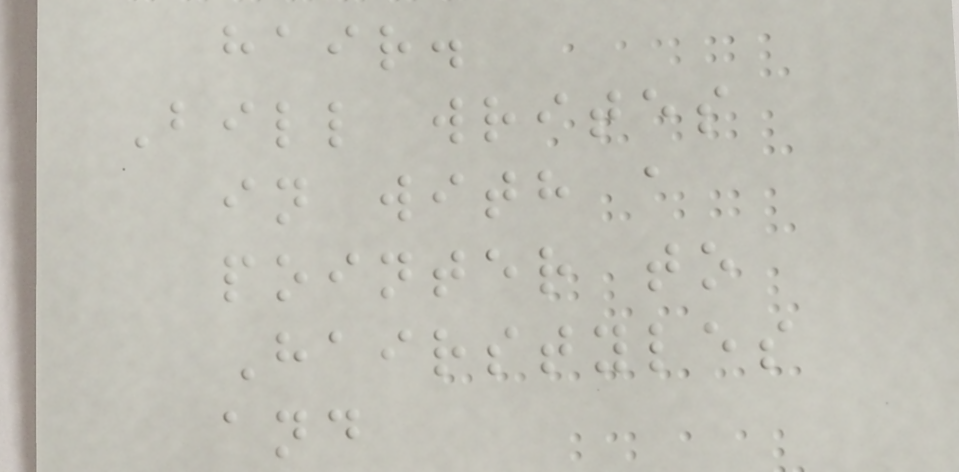hair.
Bill writes
in with a
pointer to
Hairstyles
and
